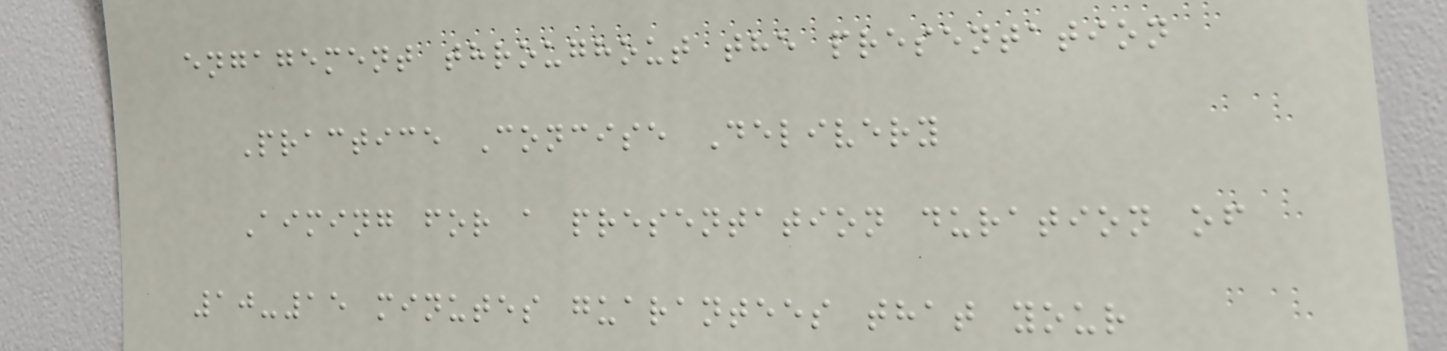engagement throughout the presentation
Practice Concise Delivery
Aiming for a presentation duration of
10-15 minutes guarantees that your
